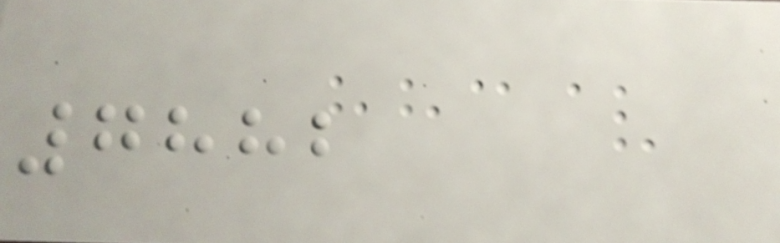7882
